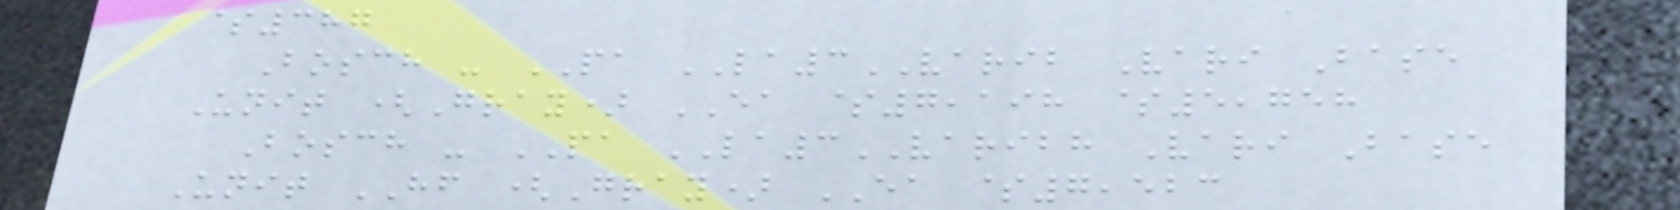$387
Bosch - PA LA3VARIB Vari Base
Unit (Gray) EA $7,198 $5,758
Bosch - PA LA3VARIBH Vari Base
Unit HF (Gray) EA $7,523
